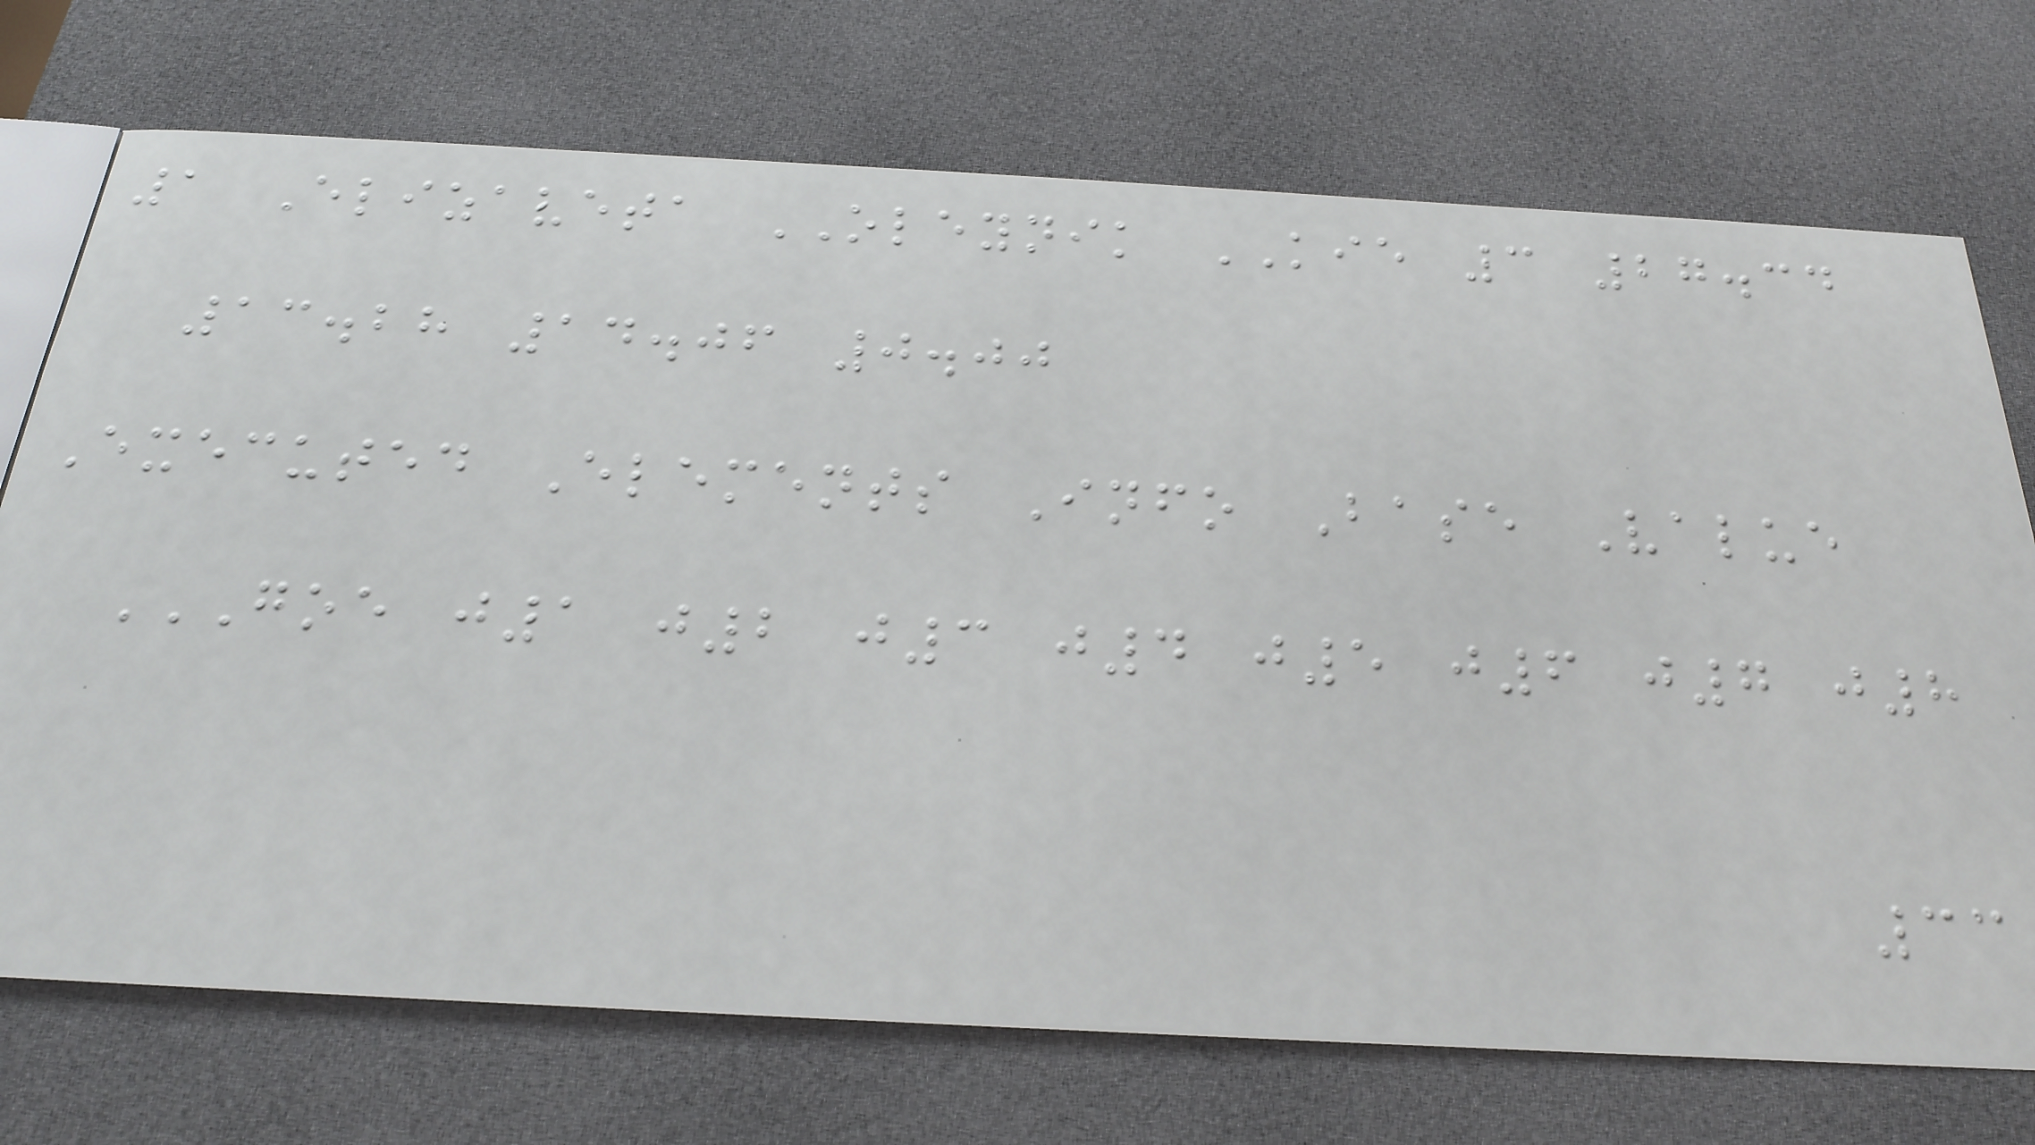1 Elizaveta OLEYNIK KIE 3 27.34
13.28 14.06 0.00
Executed Elements Info Base Value
GOE J1 J2 J3 J4 J5 J6 J7 J8
33
